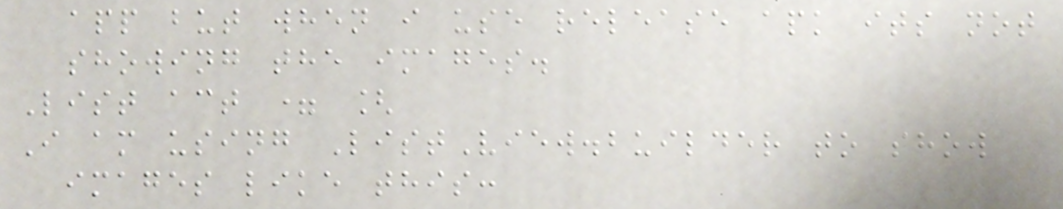app but when i use release apk its not
showing the images.
List act = [
I am using ListView.builder to show
images like this:
